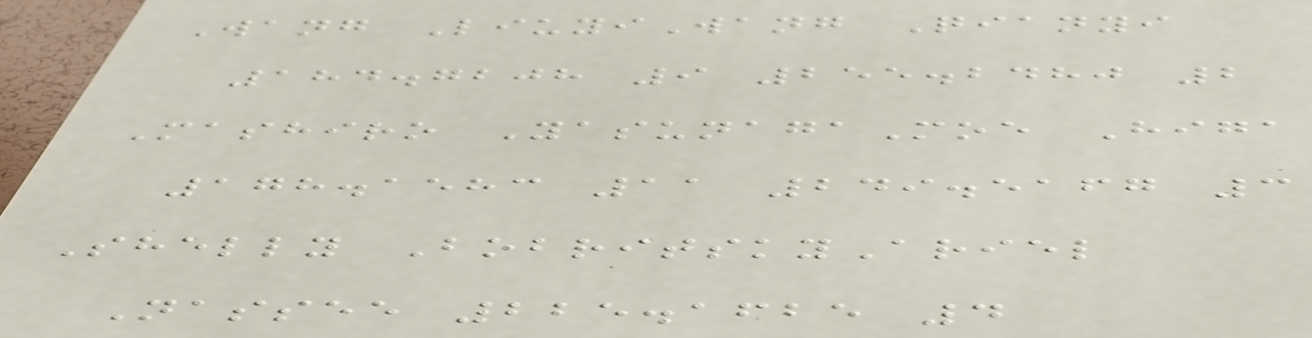Wang LiuyiWang Qianyi
184.7208 9 255.2480 2
Mashiro YasunagaMoe Higa
178.1583 11 249.5167 3
Shelly BobritskyAriel
Nassee 225.1625 4
